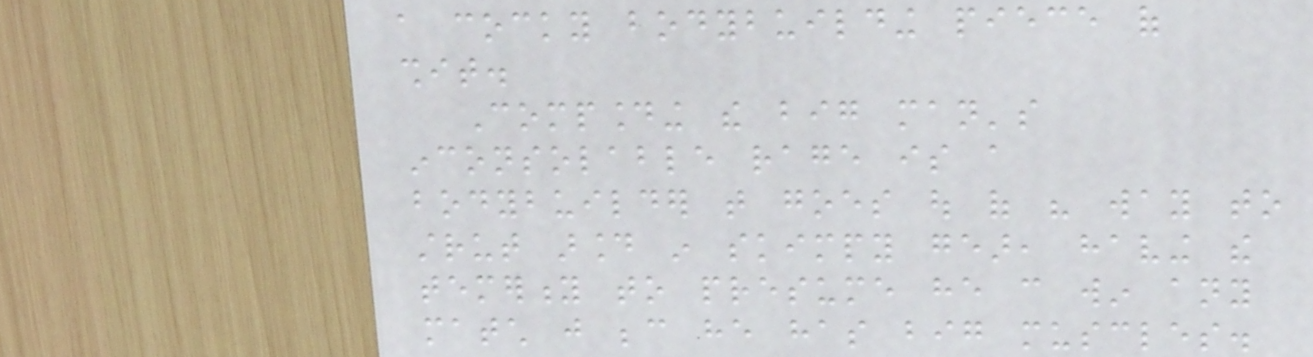a cocky bodybuilding piece of
shit.
Compounding the big man's
inconsolable rage is a
bodybuilder that goes out of his way to
strut around in skimpy gear, having the
temerity to presume he can win any
match just because he has big muscles.
